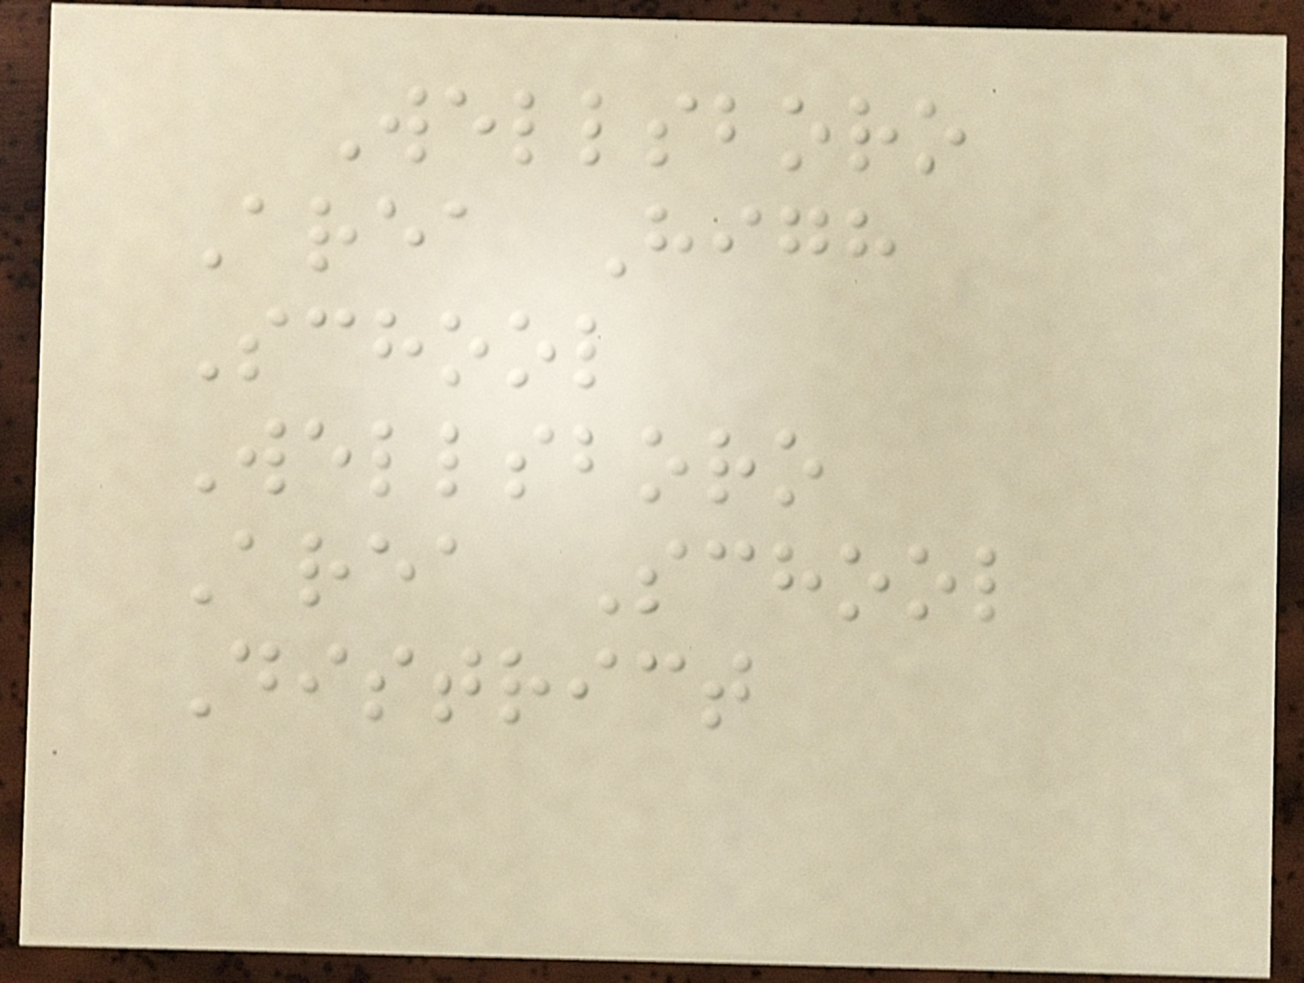Wellsboro
Area High
School
Wellsboro
Area School
District
